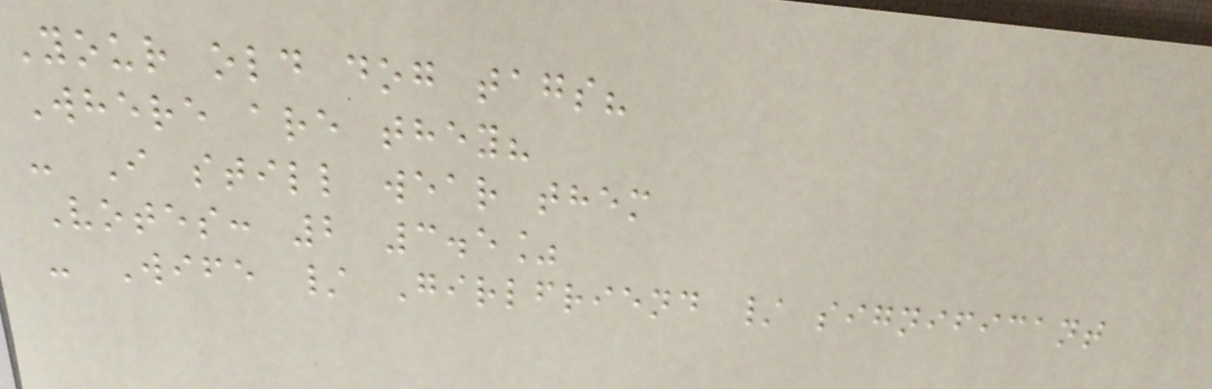Your old dog tags?
Where are they?
- I still wear them
Votes: 2 3.5%
- Wife / Girlfriend / significant
